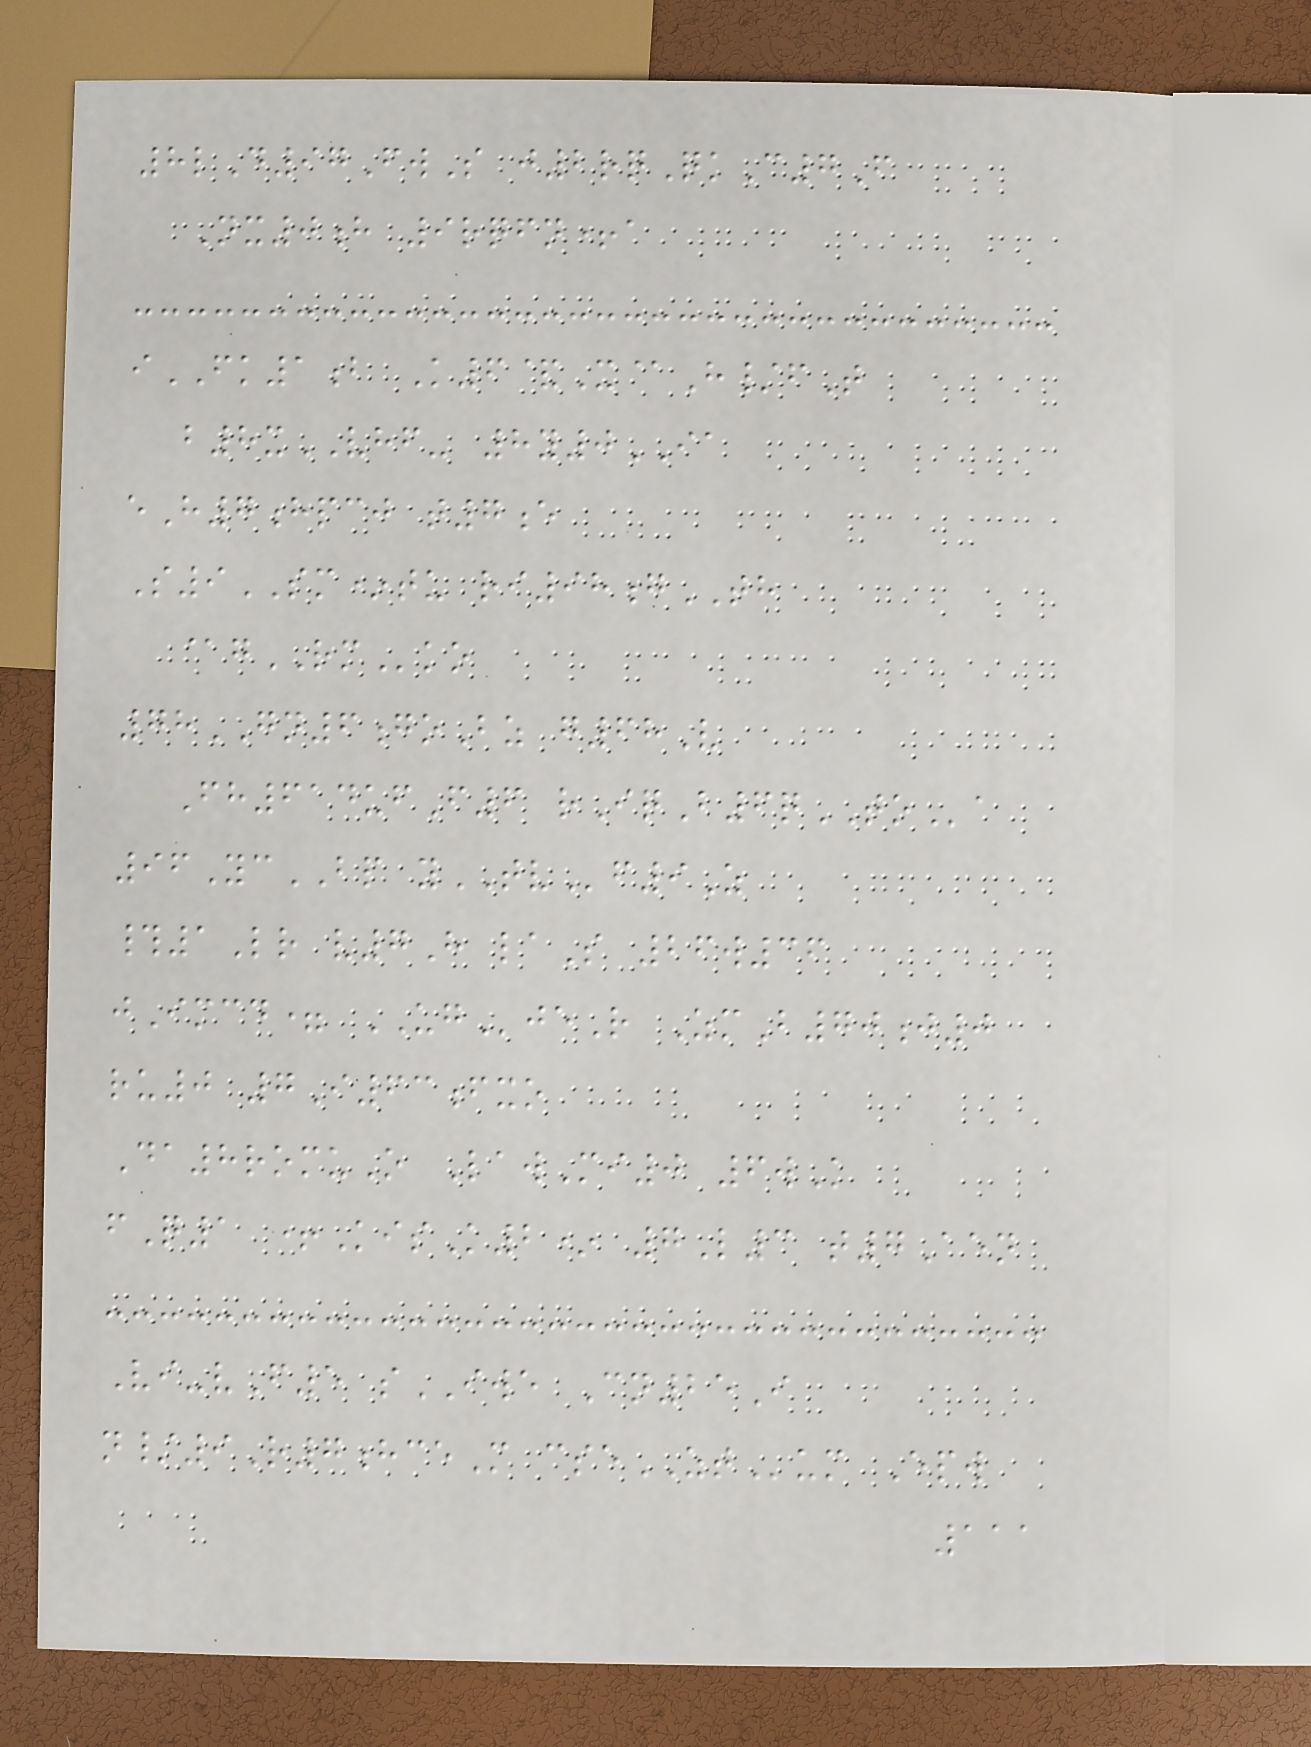8lD97FwS j2rqQkC7F
Nx0h 9rqfn+a
iFK1b K6&X@H/fT
b8xVHF- 8y0IA
eH7hpcj t7e
S9SM*tu ri98gTH
@gRMko
78GN6goBz g68V
Fh614ufF6 rIqB6qTOa
96YcBP yTVf9Z
#1Lr v7H laS 26w36
jImcd= UGjeR ZmB70j0
ru0 7I63fxo
Da8romuO LawMi0 6wK
fQ1 +KisK2* 7L3 t7Aen
Vi-vF5 sIWE Cn25I
n/9R7hceM cseZTum Epw
111
